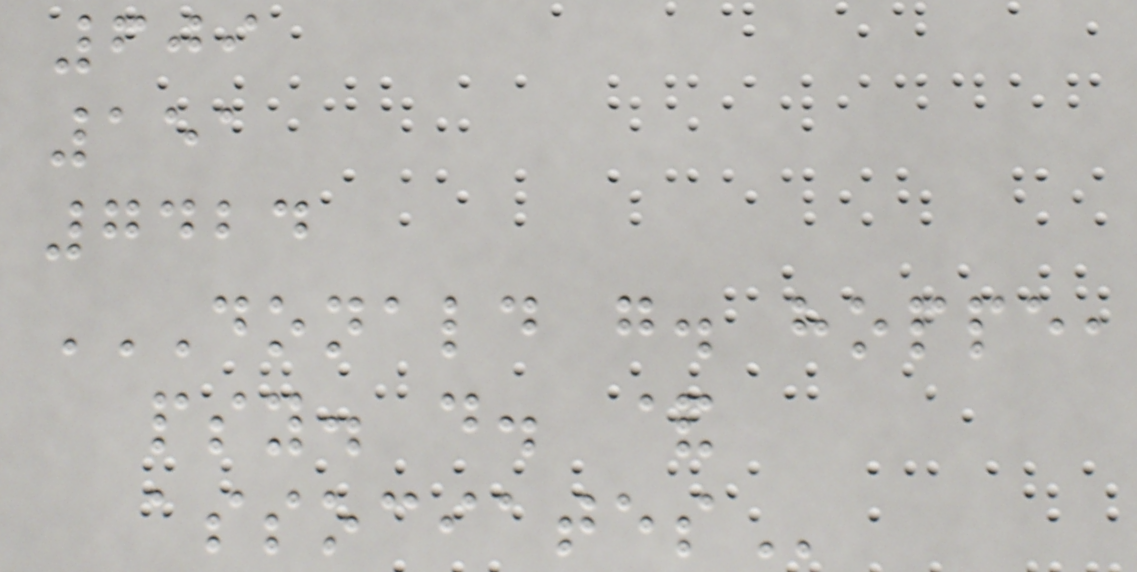609
151
7424
DONALD G. HOPPE,
PSY. D. &
ASSOCIATES
